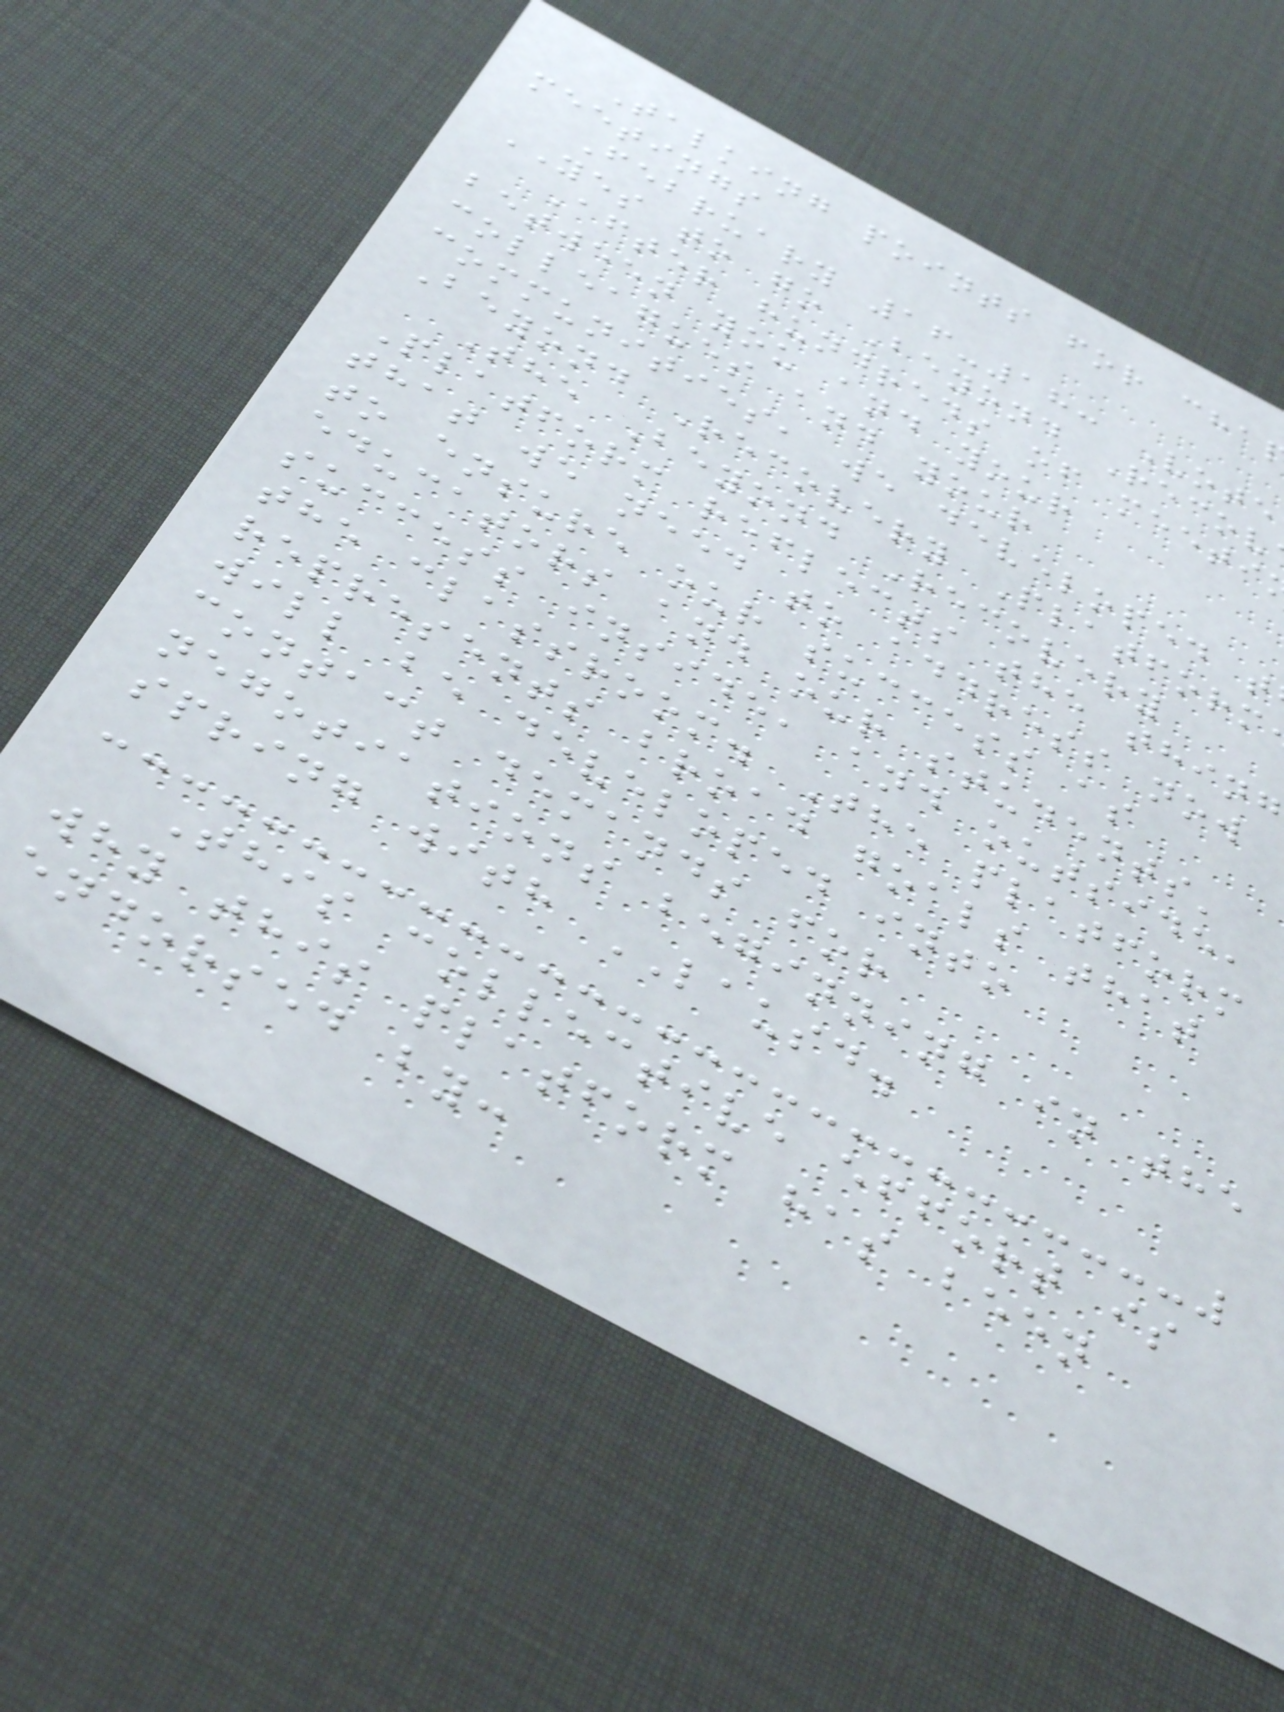Talking points for cha
meetings
February 16-18: Vote
YES to go Beyond Recov
After hundreds of meeti
between you and your
colleagues and your
communities, we developed t
Beyond Recovery Platform
The Beyond Recovery
Platform reflects the thing
that we need to address now
to ensure our success as
educators and our students'
success inside, and outside,
the classroom. The platform
represents broad goals that
will be developed into
contact demands for
negotiations beginning in the
spring with LAUSD.
This collective effort is
why this platform has been
endorsed by:
